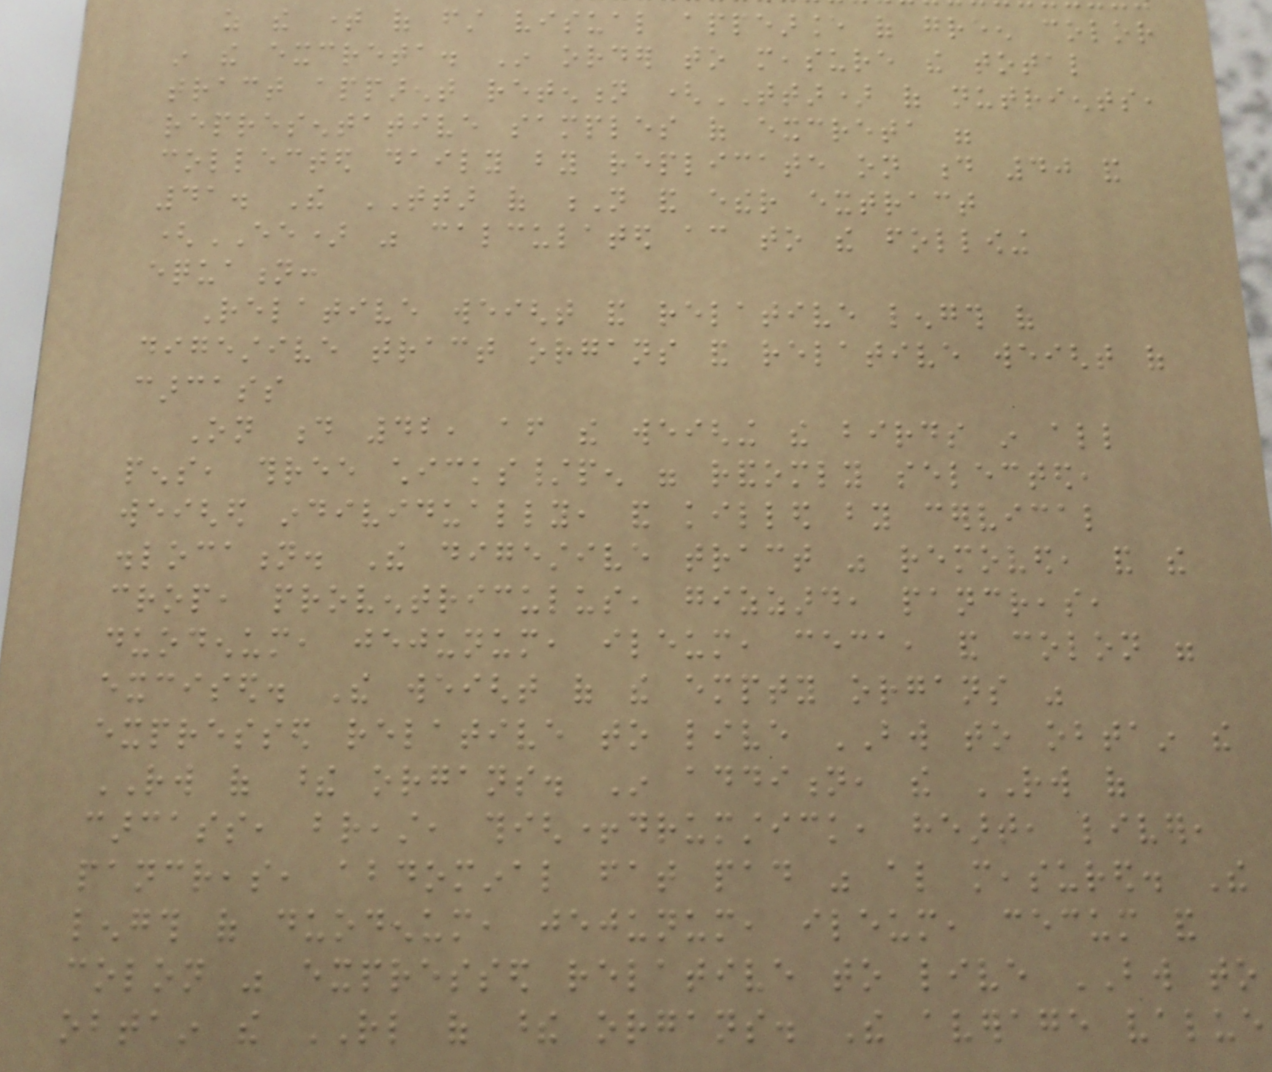as the time of first visual appearance of green color
in the excreta. In order to measure the total
tract apparent retention (TTAR) of nutrients,
representative samples of excreta were
collected daily by replicate on d 40 and
41. The TTAR of N and ether extract
(EE) was calculated according to the following
equation:
Relative weight and relative length of
digestive tract organs and relative weight of
carcass
On d 42, after the weighing the birds in all
pens, three chicks/pen were randomly selected,
weighed individually, and killed by cervical
dislocation. The digestive tract was removed, and the
crop, proventriculus, gizzard, pancreas,
duodenum, jejunum, ileum, ceca, and colon were
excised. The weight of the empty organs was
expressed relative to live BW to obtain the
RW of these organs. In addition, the RW of
carcass, breast, thigh+drumstick, heart, liver,
pancreas, abdominal fat pad was also measured. The
length of duodenum, jejunum, ileum, cecum and
colon was expressed relative to live BW to
obtain the RL of these organs. The average value
